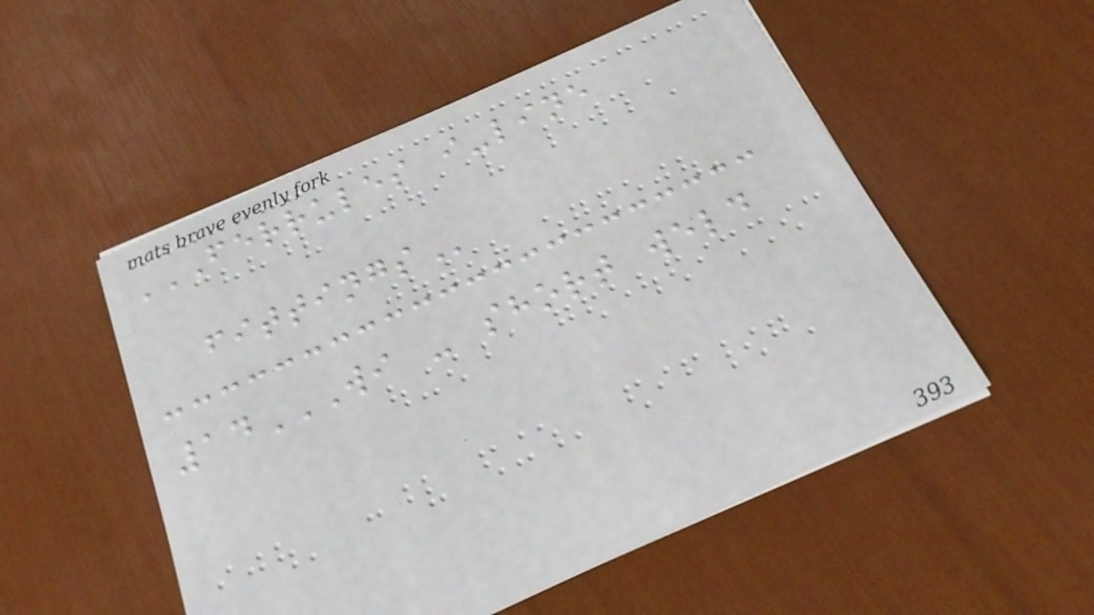FERRULES I-LINE
FITTINGS
14WI - SHORT WELD
